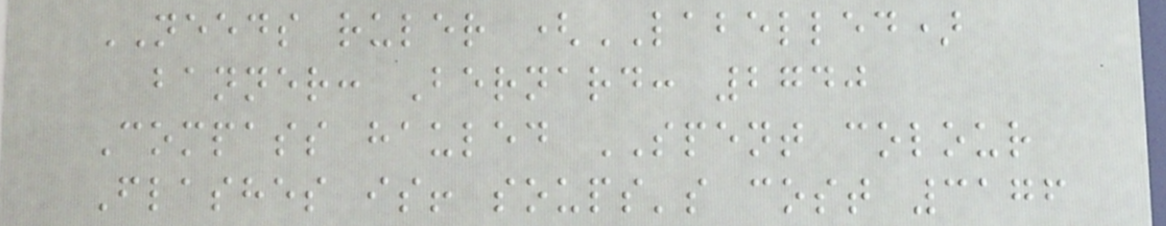NEEDS ruler (LABELLED)
banner: Bernard: 2740
Compass hauled SPENT colour
Flashes is! soups's cost 3176
